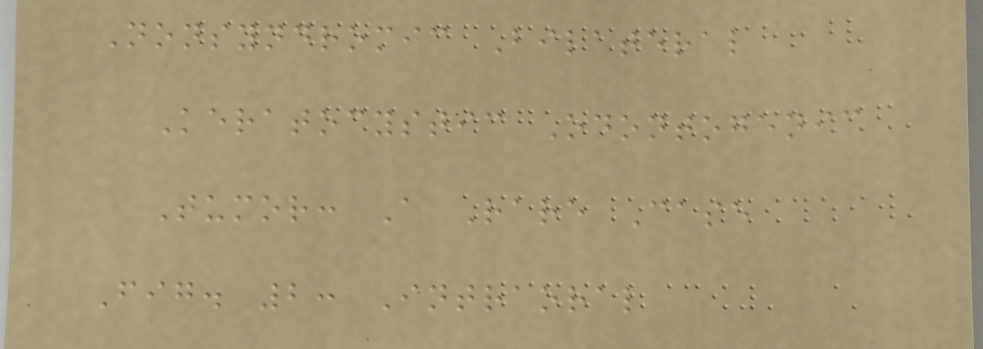Nonsyndromic Bilateral
Keratocystic Odontogenic
Tumor: A Rare Case
Fig. 2: Intraoral
